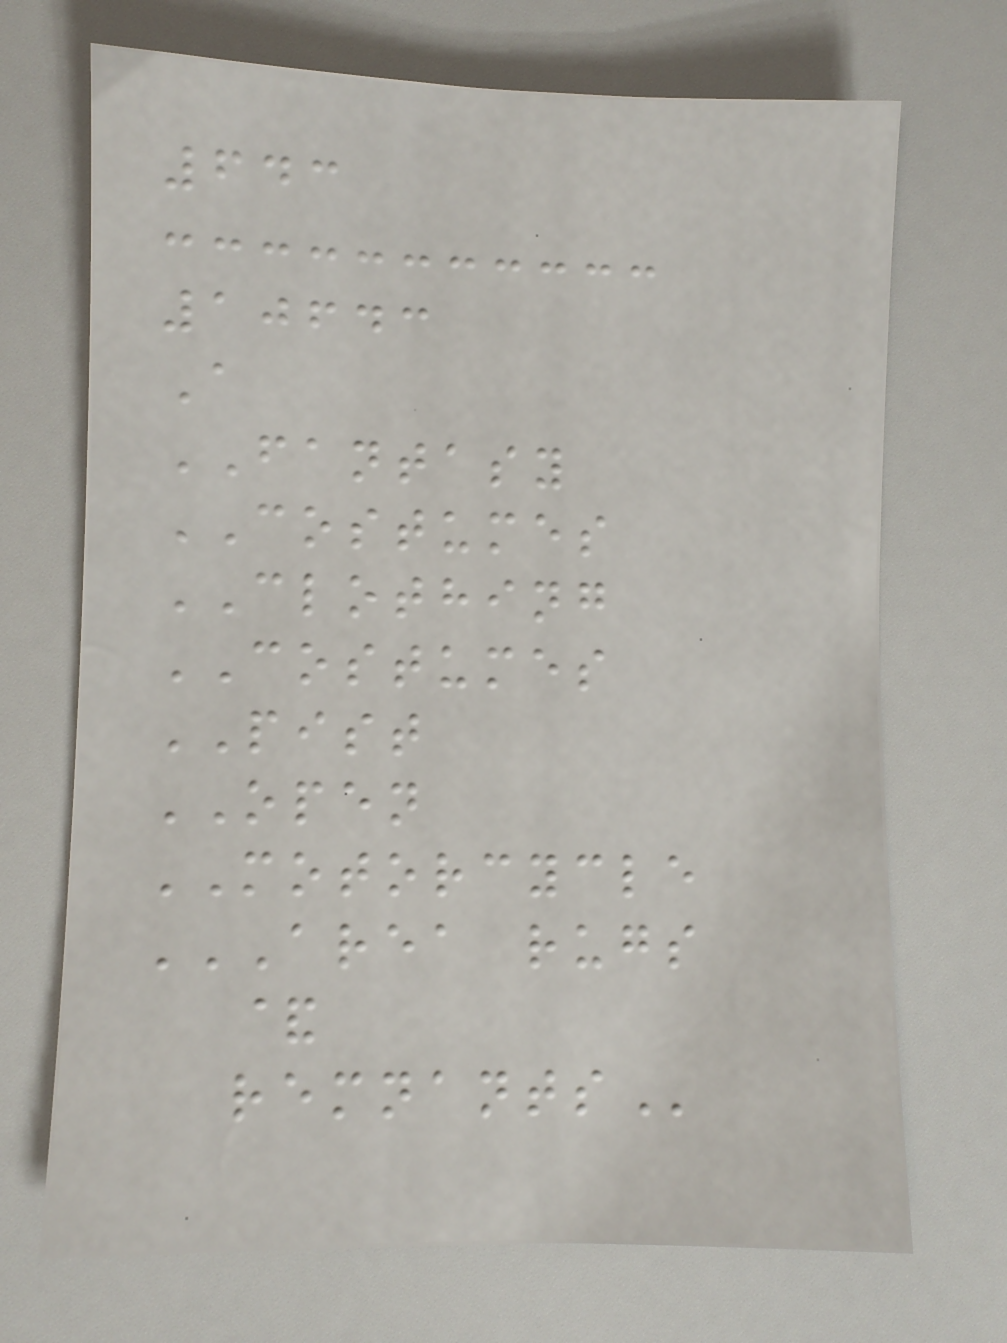643
10643
A
FANTASY
COSTUMES
CLOTHING
COSTUMES
PIST
OPEN
MOTORCYCLE
AREA RUGS
&
REMNANTS
